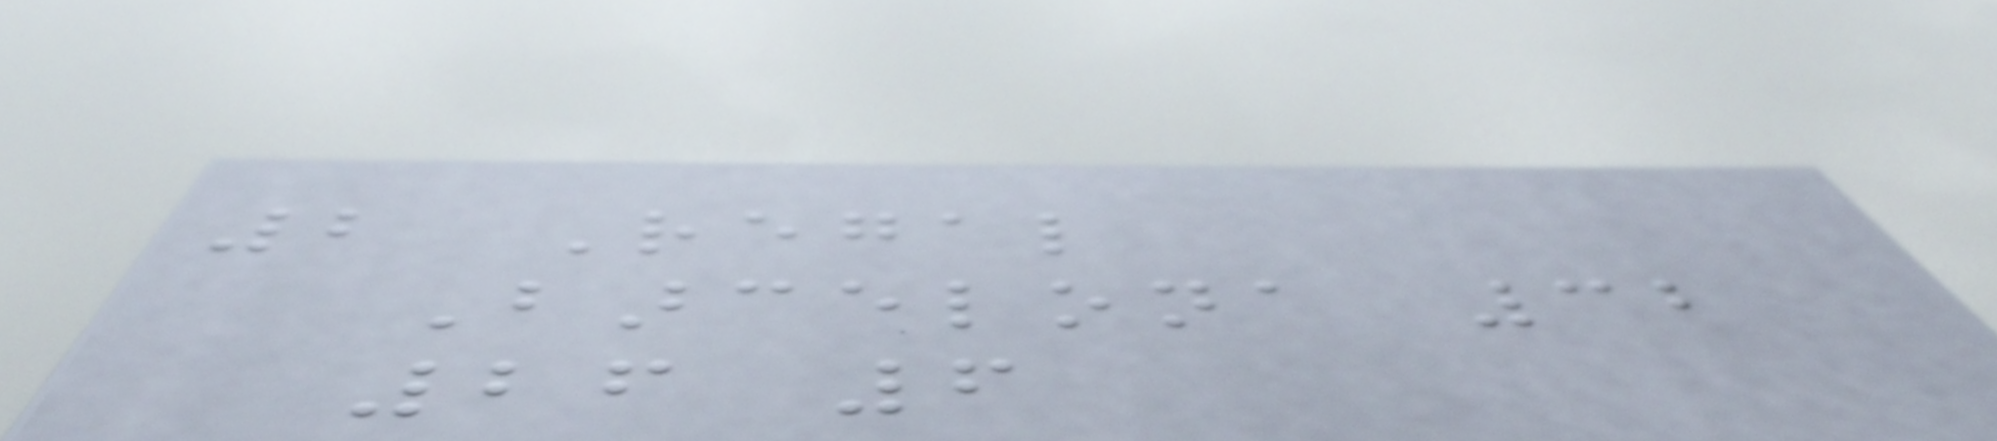2 Regal
Barcelona 32
26 6
